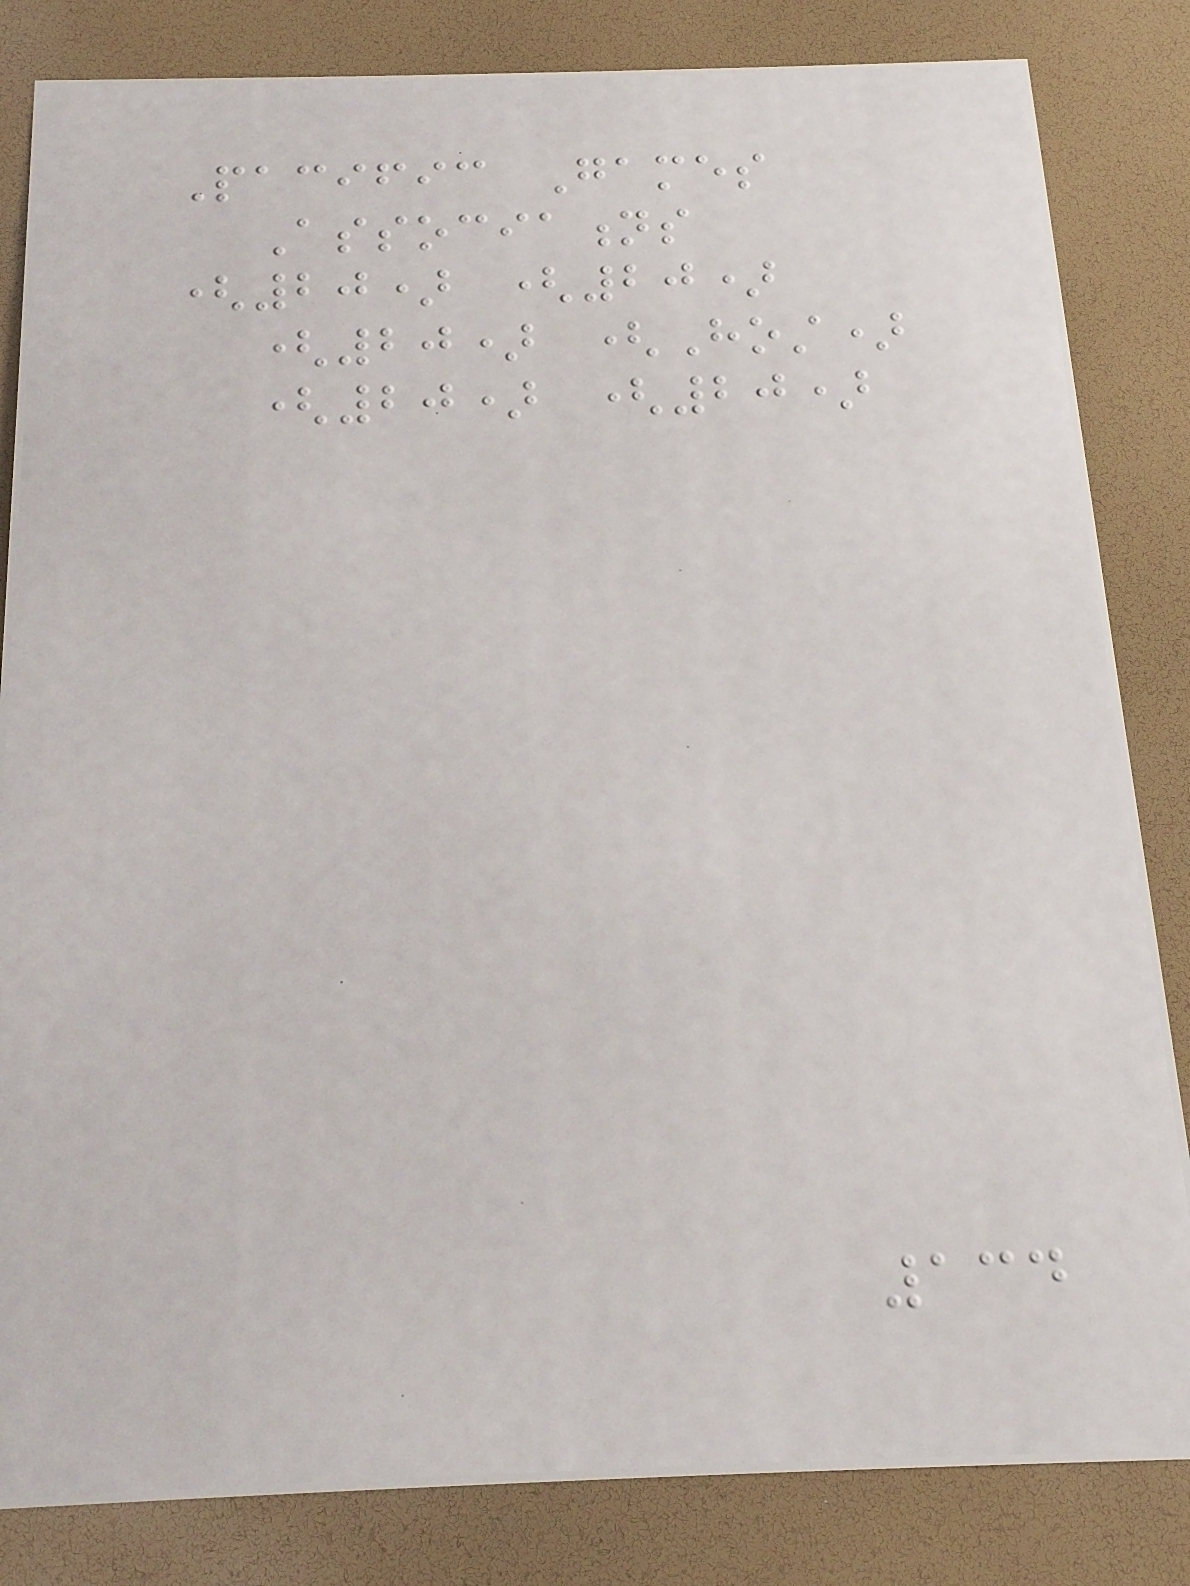Pacific Games
Associations
(20) (20)
(20) (Host)
(20) (20)
134
